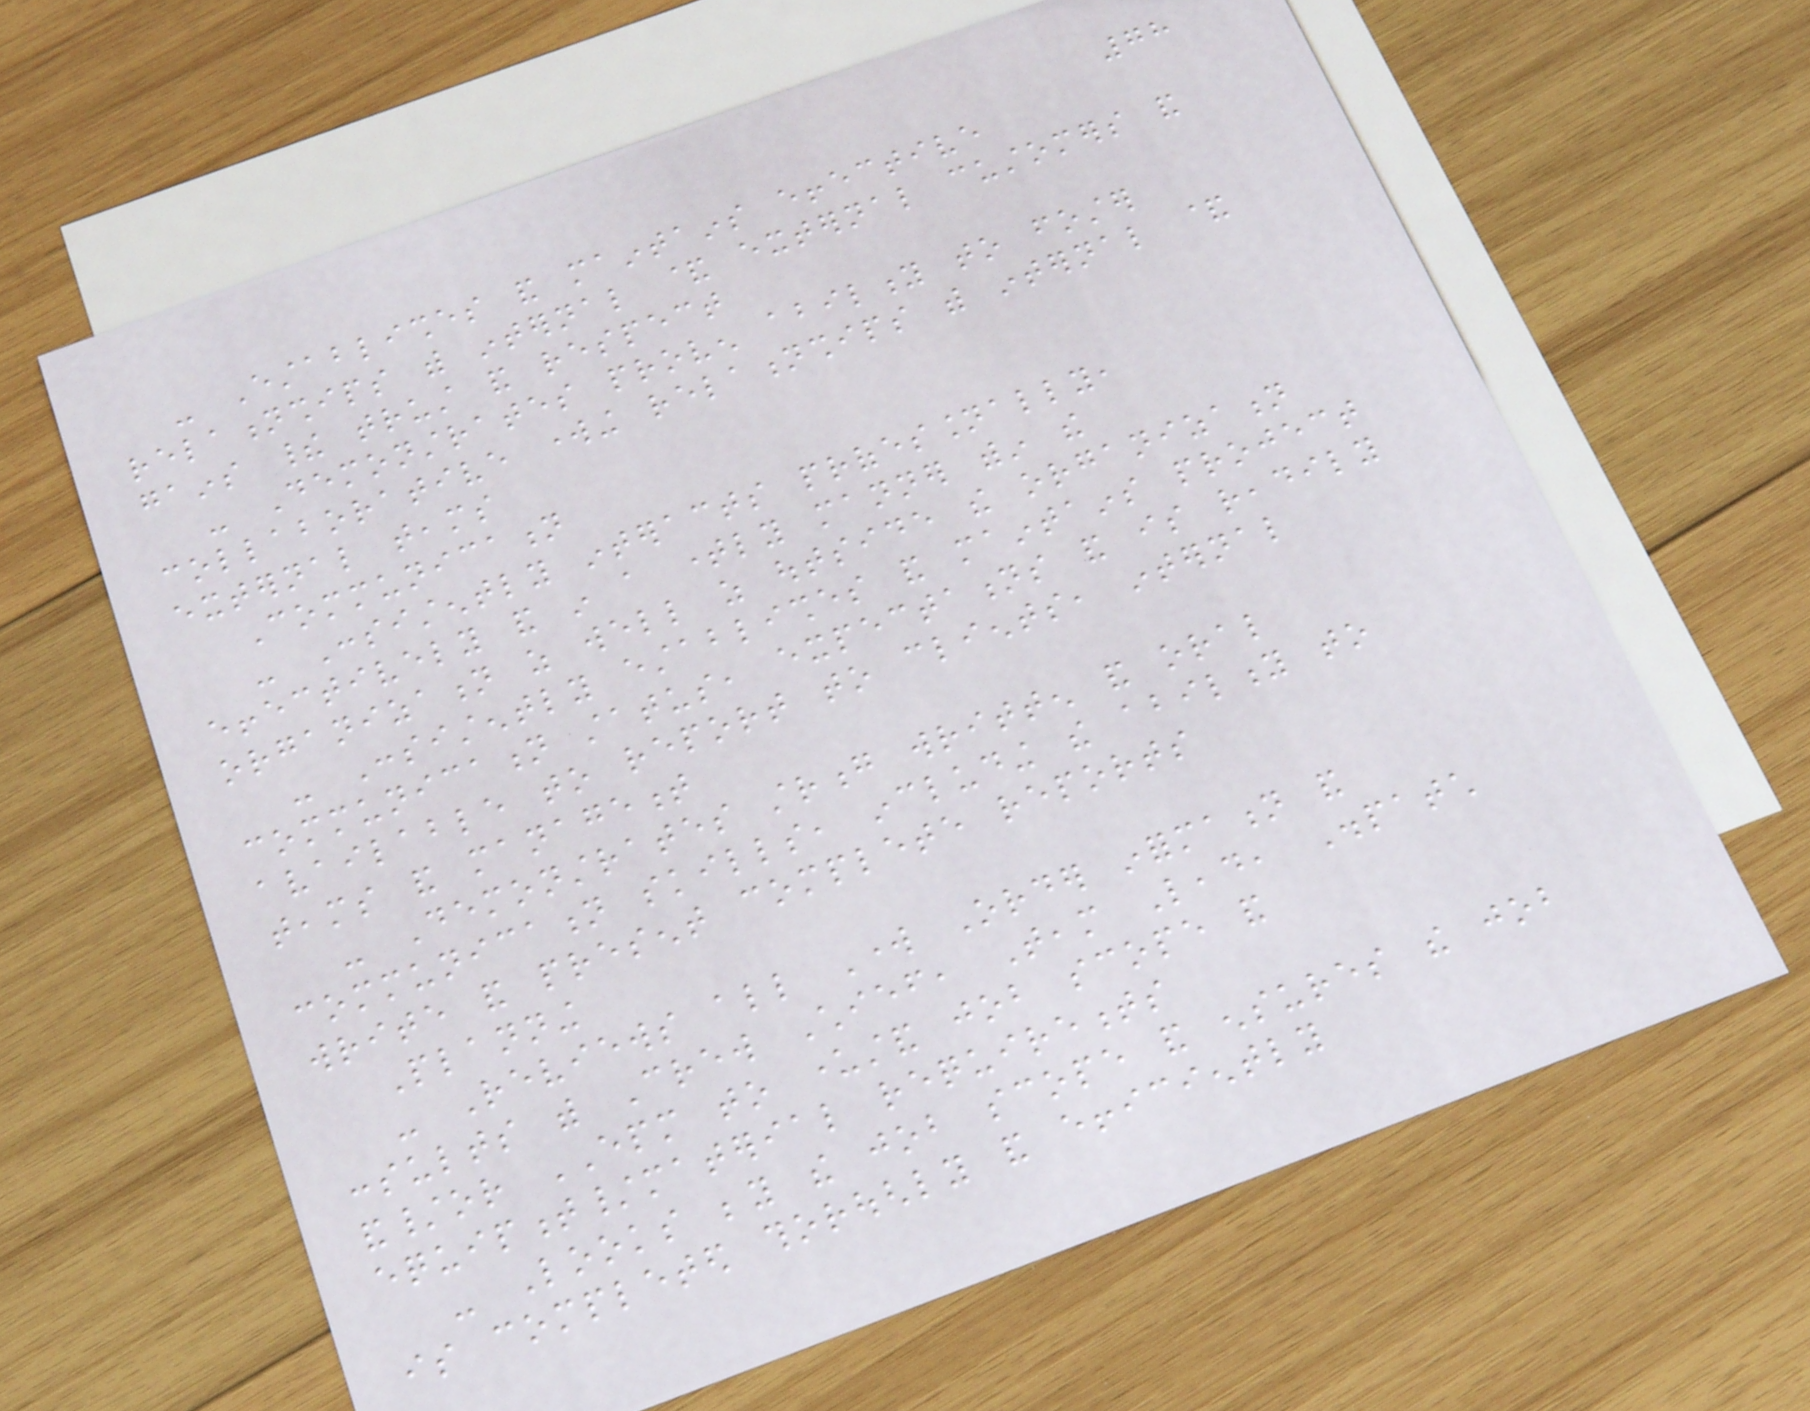78
- Establishes and maintains effective
relationships with internal & external customers and
gains their trust and respect
- Demonstrates proven ability to foster
collaborative working relationships with internal &
external teams
Communication
- Consistently interacts professionally,
effectively and in a timely manner within the
organization as well as outside the organization
- Consistently establishes and maintains project
communication status, expectations and is readily
available to report to clients, internal
teams and management
- Demonstrates strong written and oral
communication skills, including the ability to
write and present complete reports
Planning
- Reviews all Work Order information and
consults with Crew Chief, Team Lead, Dispatch
and/or EPM to understand job scope and
equipment/material requirements
- Looks beyond the job scope and ensures the job
is completed thoroughly and efficiently
